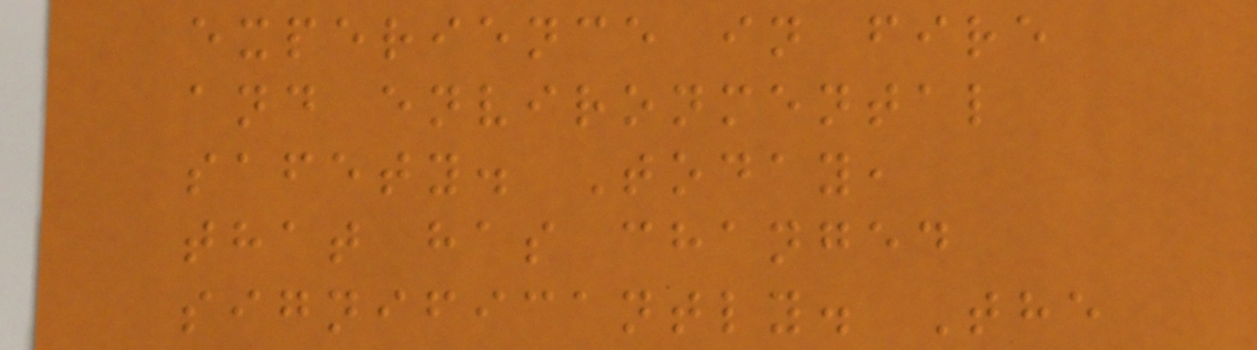experience in fire
and environmental
safety. Today,
that has changed
significantly. The
